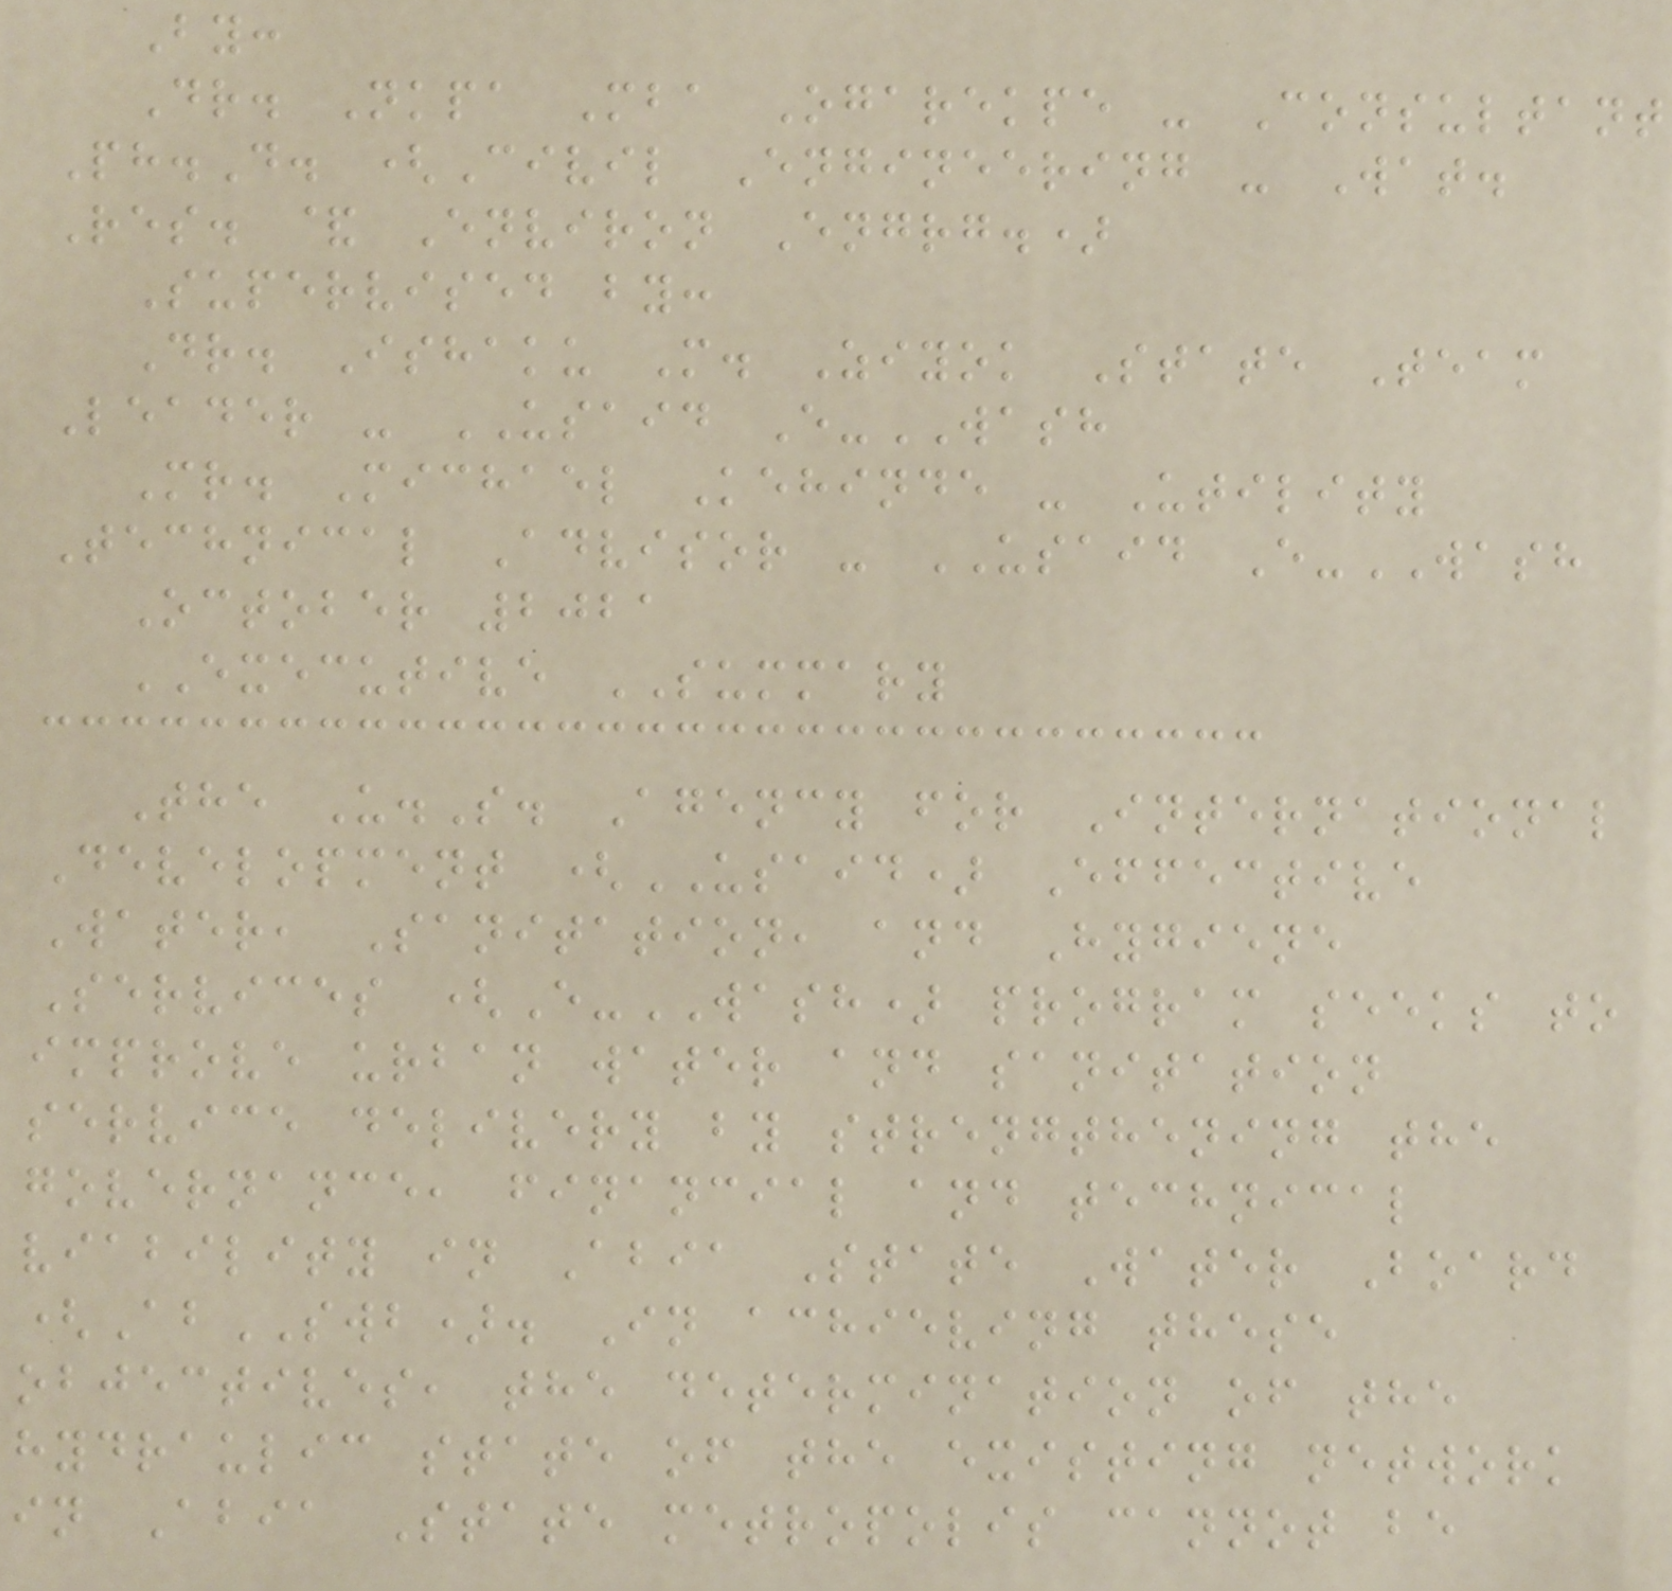By:
Dr. Nkpa Mba Ogarekpe - Consultant
Ph.D. (Civil Engineering - Wat.
Res. & Environ Engrg.)
Supervised by:
Dr. Ishaku M. Ziyok State Team
Leader - USAID E-WASH
Mr. Michael Kehinde - Utility
Technical Advisor - USAID E-WASH
October 2021
EXECUTIVE SUMMARY
The U.S. Agency for International
Development (USAID) Effective
Water, Sanitation, and Hygiene
Services (E-WASH) program seeks to
improve urban water and sanitation
service delivery by strengthening the
governance, financial and technical
viability in Abia State Water Board
(AbSWB). In achieving these
objectives, the determination of the
hydraulic state of the existing network
in Abia State metropolis cannot be
